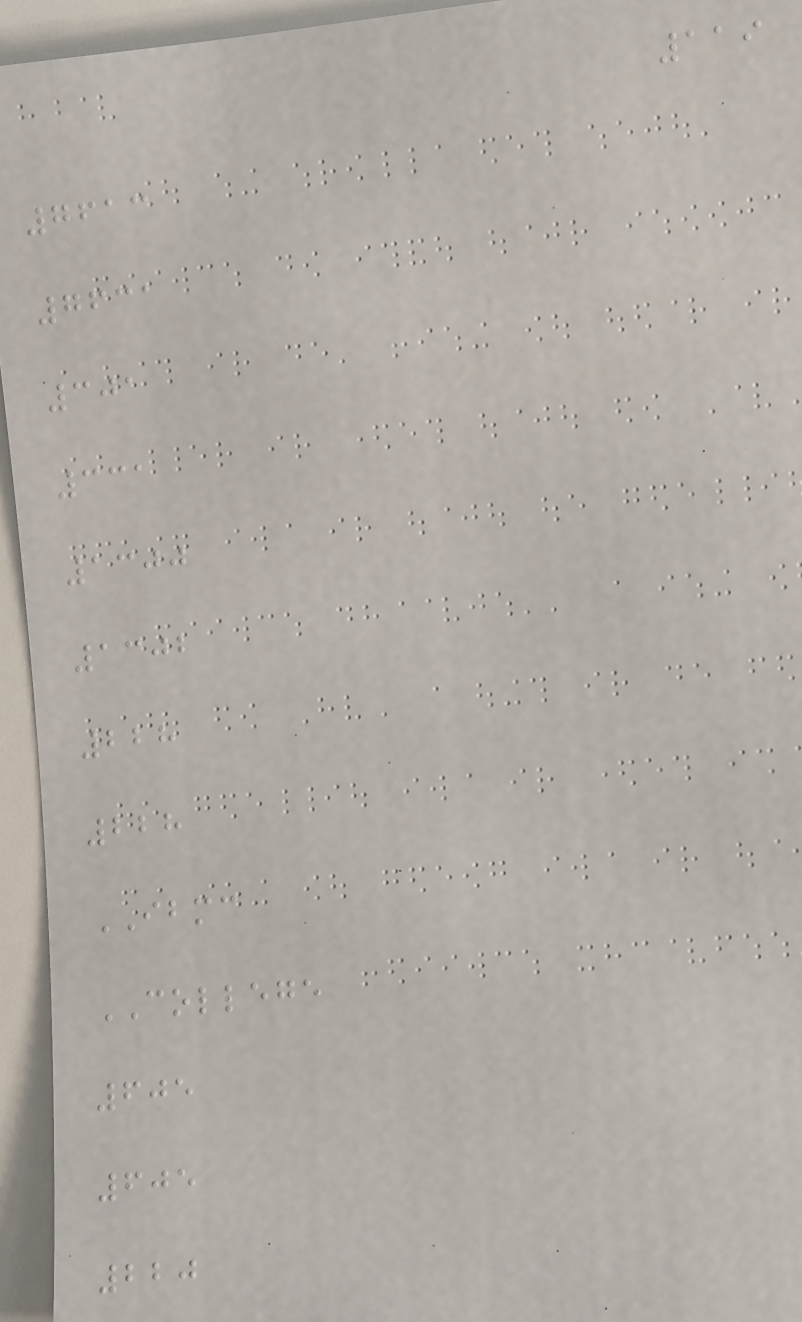119
7613
7631
301
331
1300
1302
228
228
IBMC
COLLEGE
605
605
220
